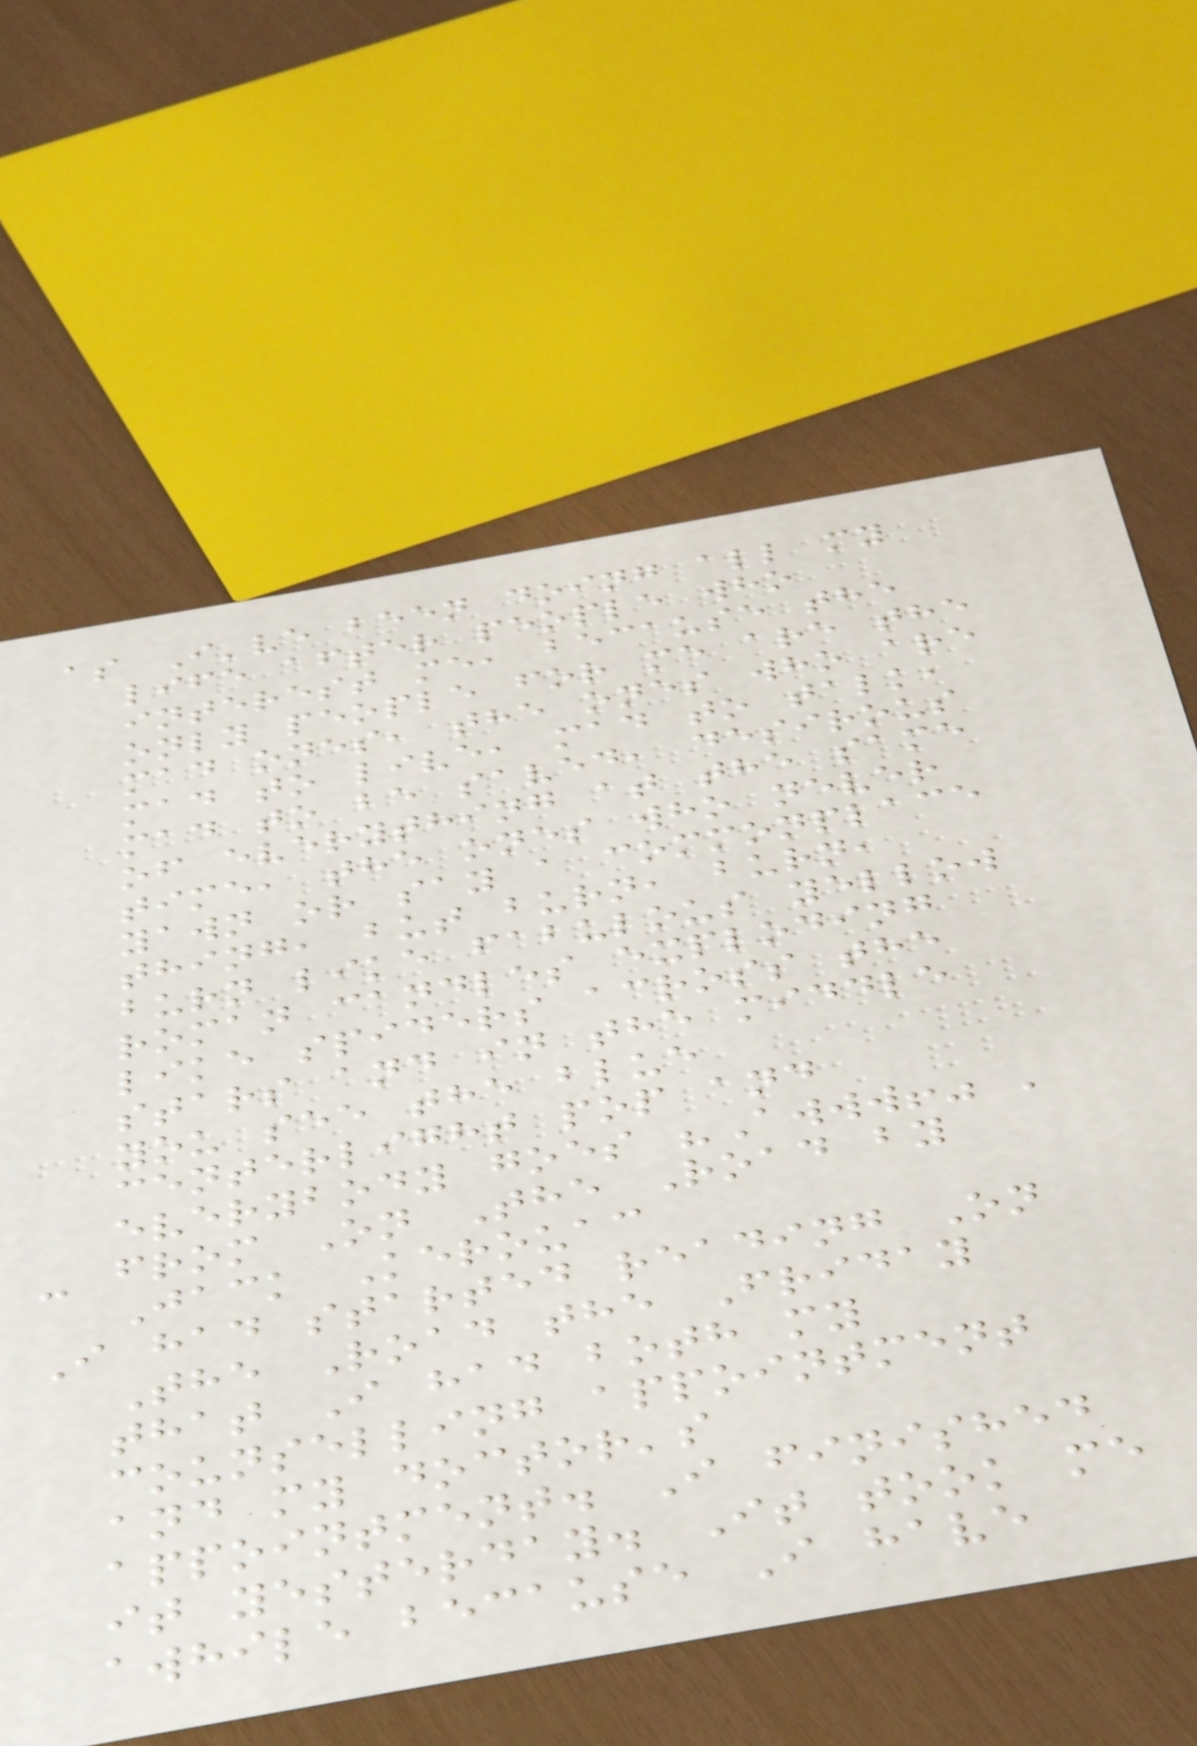as I've been doing all my
life after people who
interest me, because the
only people for me are the
mad ones, the ones who are
mad to live, mad to talk,
mad to be saved, desirous
of everything at the same
time, the ones who never
yawn or say a commonplace
thing, but burn, burn,
burn like fabulous yellow
roman candles exploding
like spiders across the
stars and in the middle
you see the blue
centerlight pop and
everybody goes "Awww!" '
- from On The Road by
Jack Kerouac
I had started reading On
The Road the Friday
that I had both my
counselling appointment
and my doctor's
appointment. I finished
it yesterday. It took me
awhile because I have
